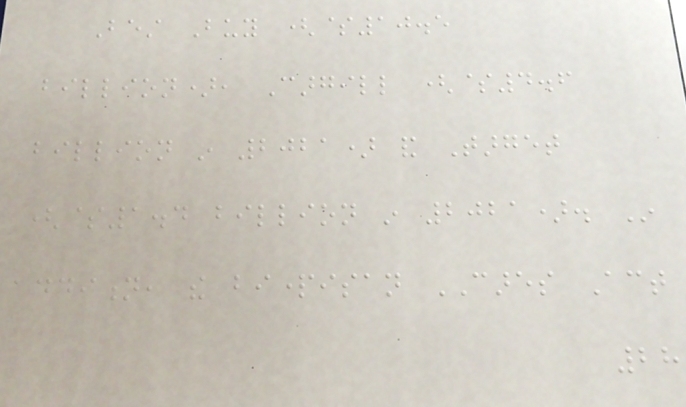Best Buy ($10.5
billion), Cargill ($4.6
billion in 2021) and Target
($1.4 billion in 2021). In
addition, the bipartisan CARES Act
28
